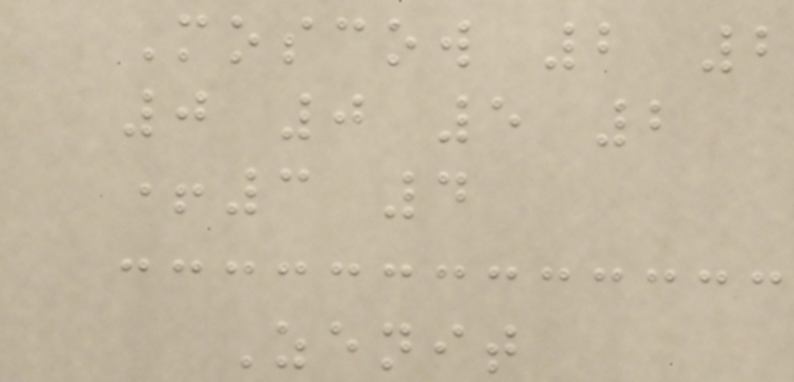Moscow 2 2
0 0 5 2
+3 4
Zenit
